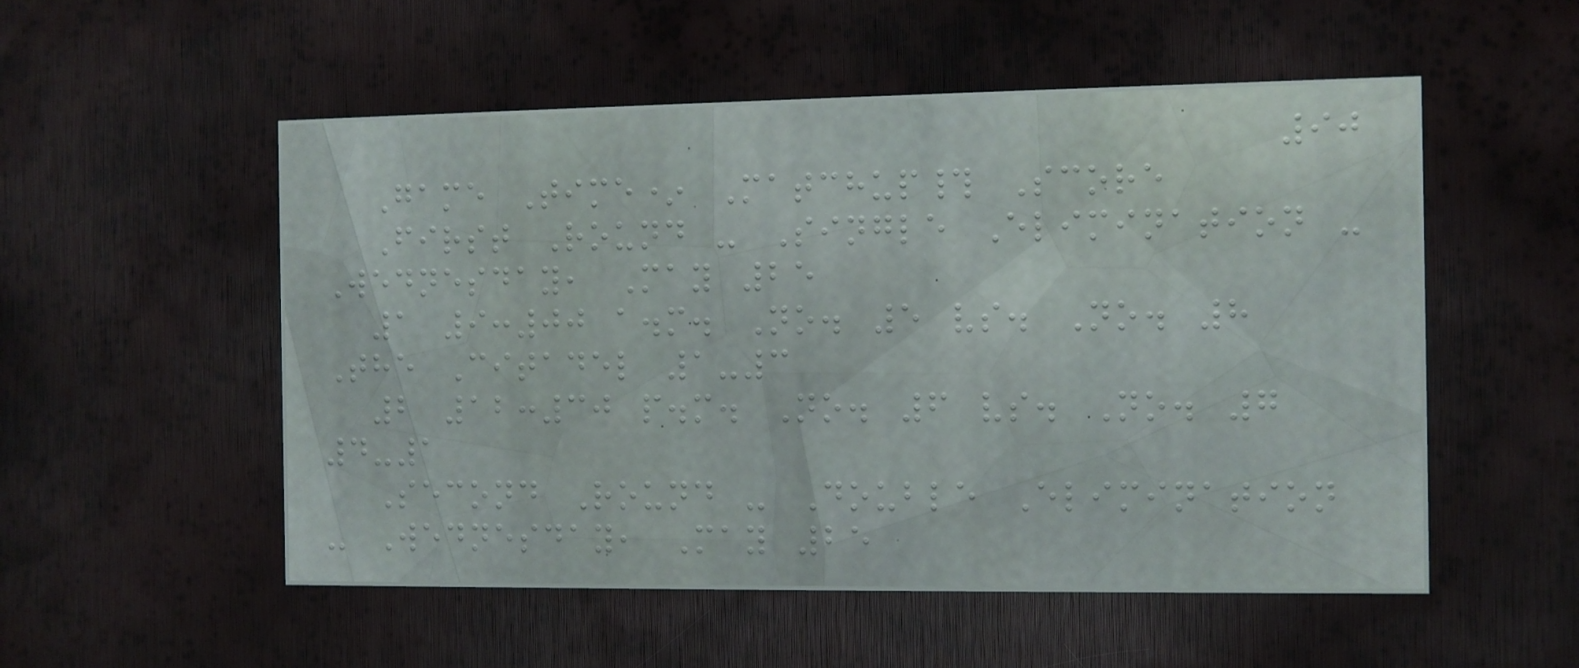90
Game Time* Matchup# Score
First Round - Single Elimination -
Wednesday, May 25
1 9:00 a.m. No. 5 vs. No. 8
The Citadel 1-3
2 12:30 p.m. No. 6 vs. No. 7
4-1
Second Round - Double Elimination
- Wednesday, May 25
